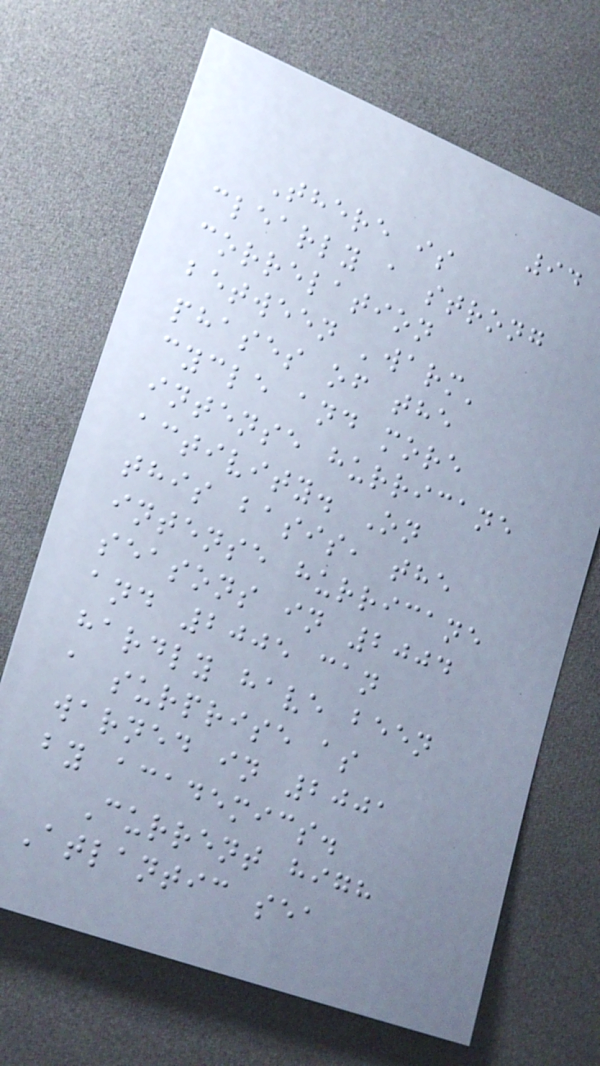94
There is
clearly a strong
correlation
between 'warm'
phases of the
cycle and more
intense hurricane
activity. On
this basis, the
intense hurricane
seasons in 2004
and 2005 can
hardly have been
a surprise as
warned in 2001
by academics.
Current high
Atlantic sea
